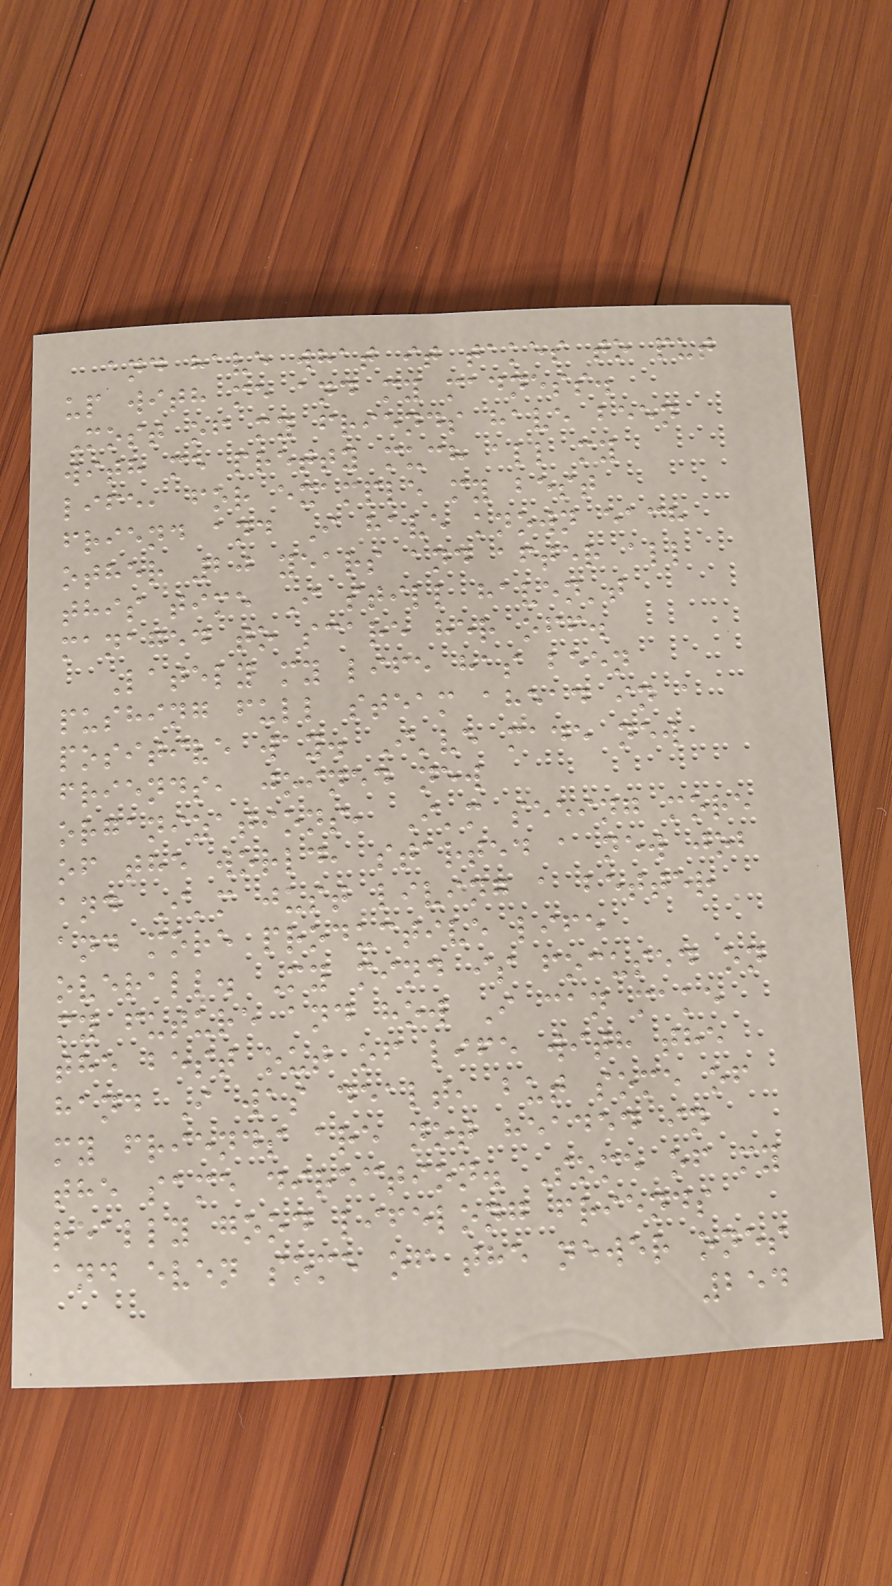and have what it takes to put
up with me and my madness.
Most of my friends have been
with me pretty much all my
life, for example my best
friend and I have known each
other 20 years and after all
this time I still haven't
managed to scare her off.
Lately my life has been
pushing full steam ahead in a
positive way. I've made new
friends, joined new
organizations, I'm seeing more
of the world, started a new job
and I'm just living a better
and more productive life
overall. My mind is focused on
my future and how I can make
the best out of life with the
hand I was dealt, but some of
my friends are not headed in
the same direction. Some of my
really good lifelong friends
and even some of the newer ones
254
